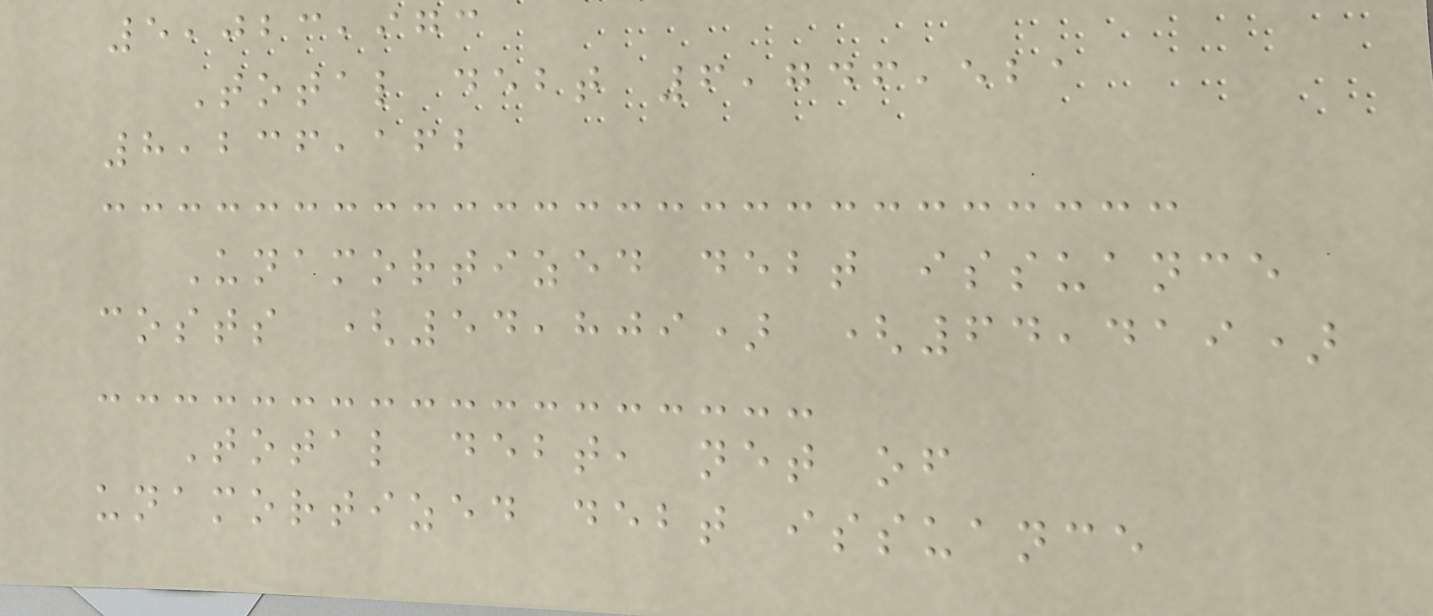5,023,973
Total debt 6,746,521
8,236,162
Unamortized debt issuance
costs (54,809) (64,419)
Total debt, net of
unamortized debt issuance
